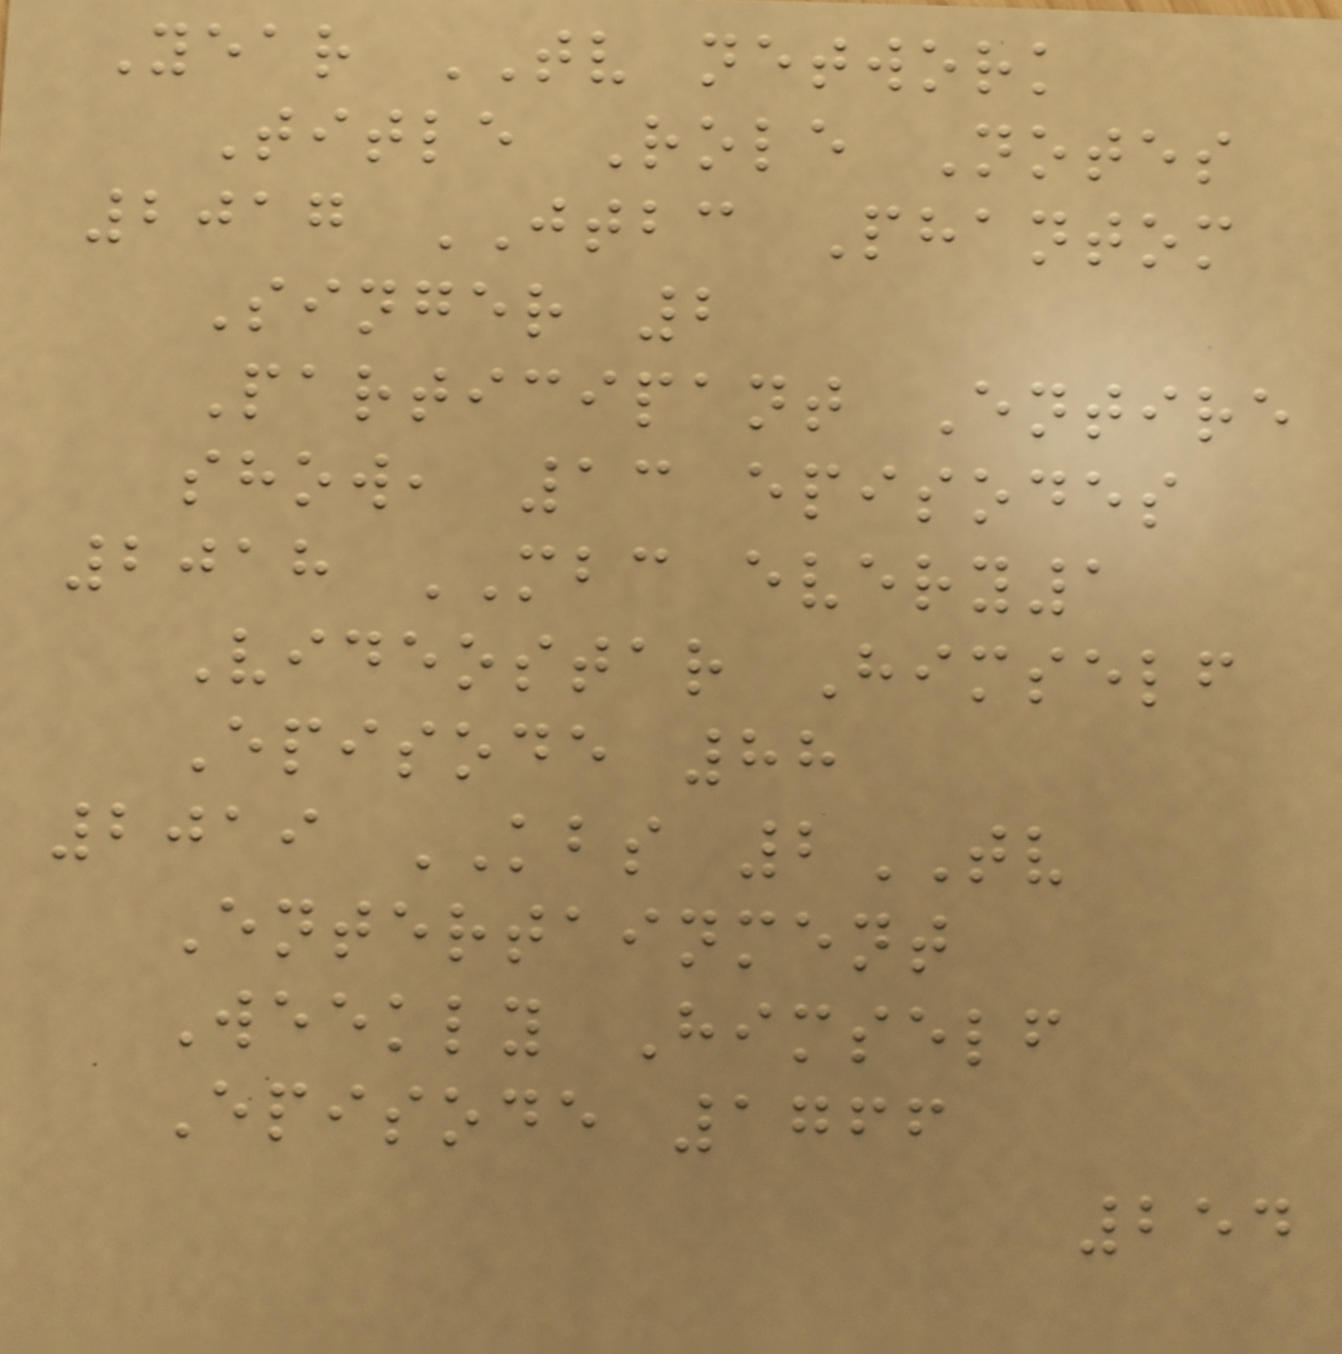Year TV network
Title Role Notes
2017 JTBC Phantom
Singer 2
Participant Entire
show, 13 episodes
2018 MBC every1
Videostar Himself
Episode 88
2019 KBS 2TV
Entertainment
Weekly Himself
Episode 1766
254
